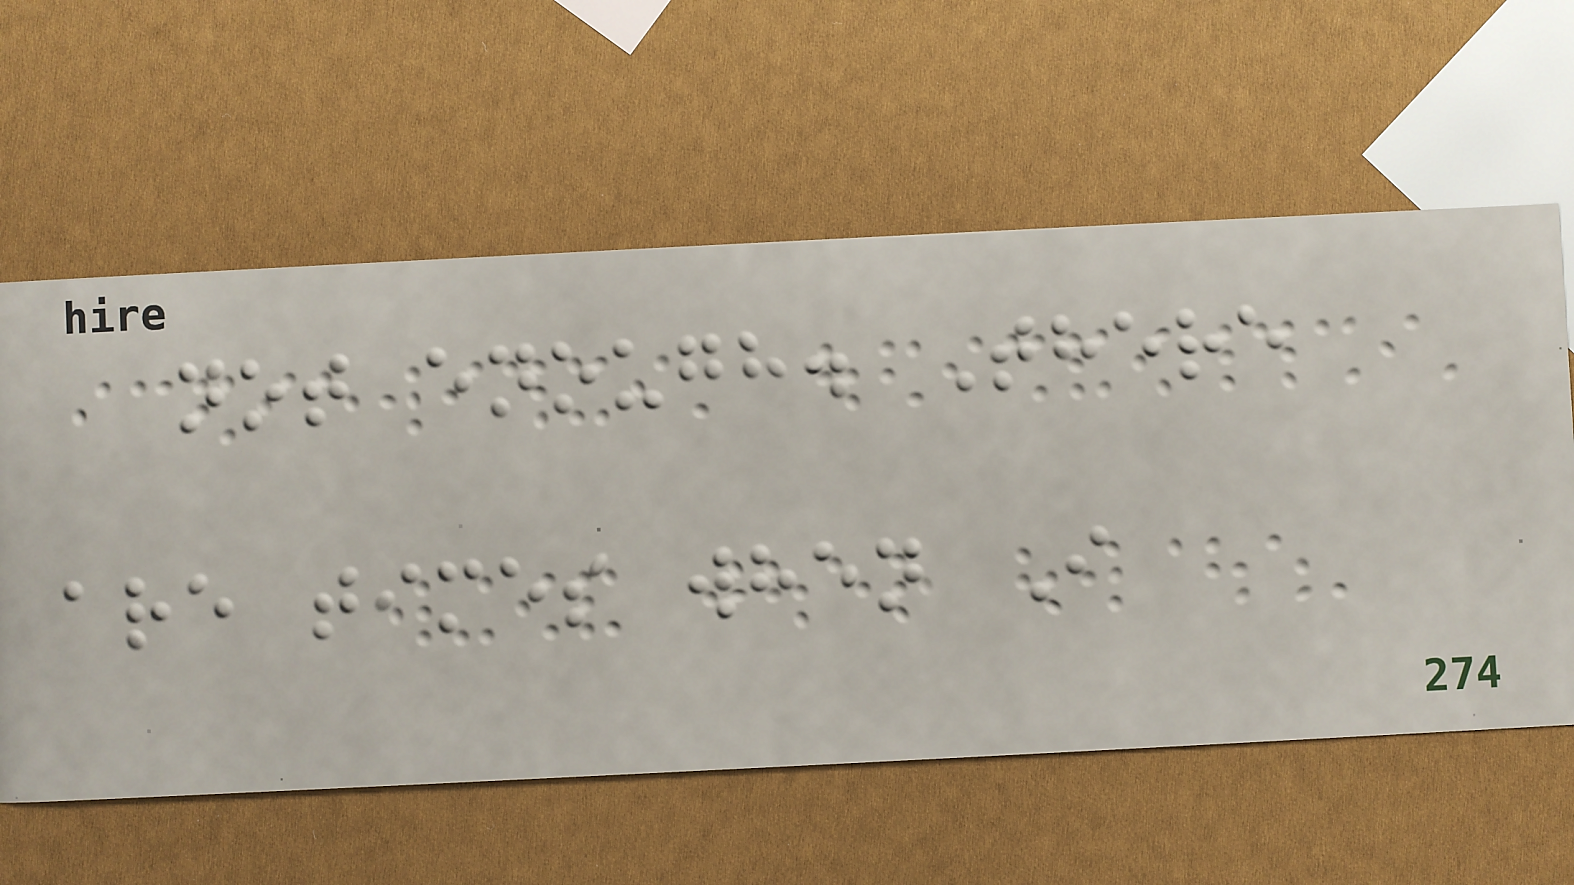not enough. There
are times when I
